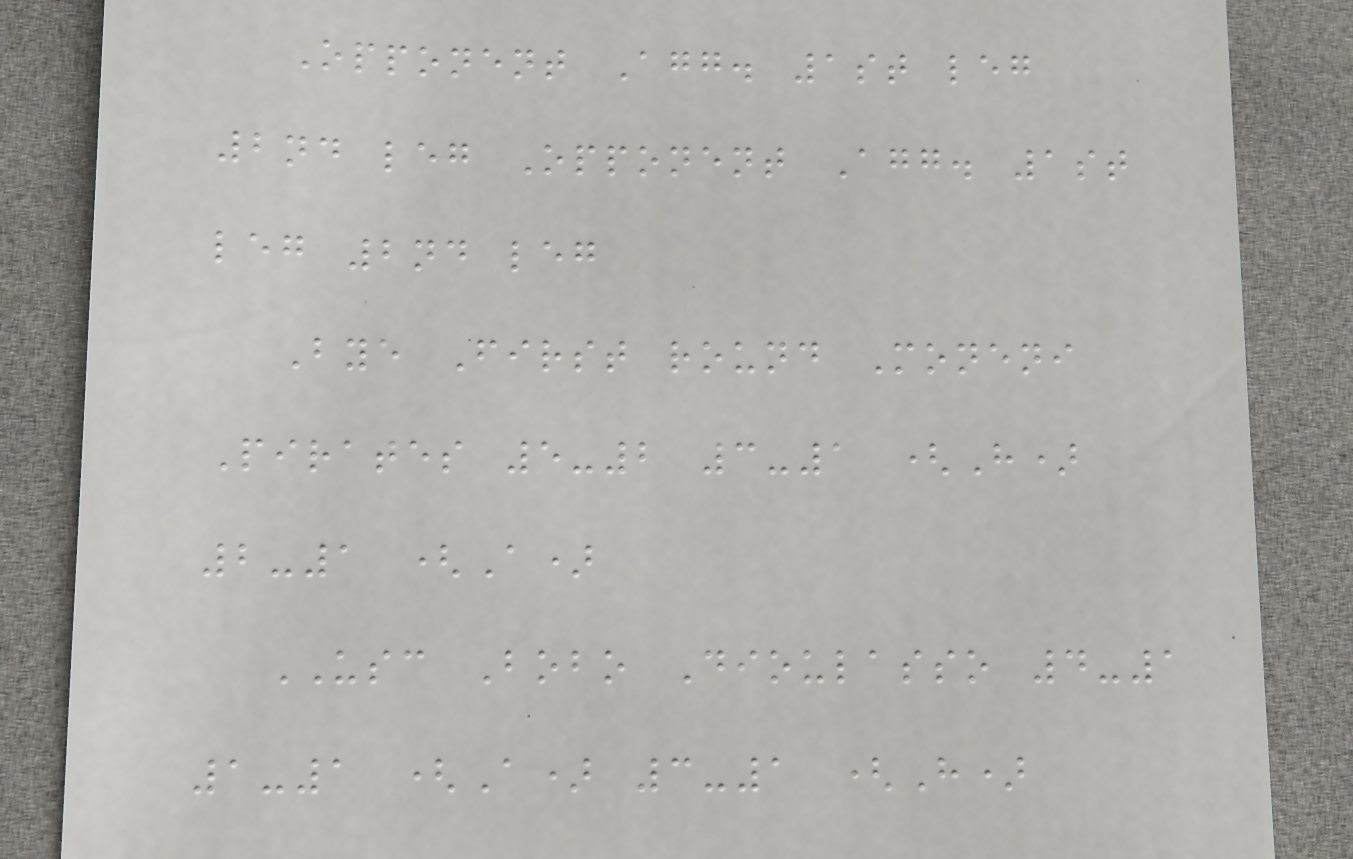Opponent Agg. 1st leg
2nd leg Opponent Agg. 1st
leg 2nd leg
Bye First round Moneni
Pirates 5-2 3-1 (H)
2-1 (A)
USC Bobo Dioulasso 4-1
1-1 (A) 3-1 (H)
